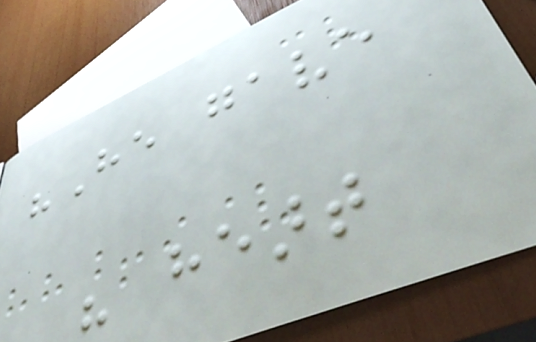"He gave
his heart
